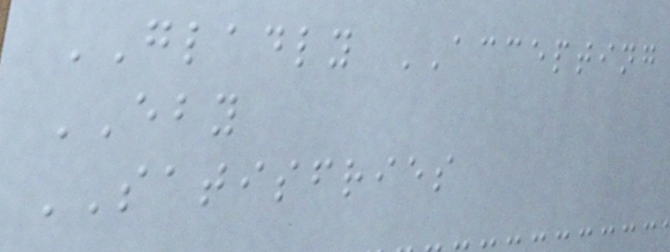GLADLY ACCEPTING
EBY
SATISFRIES
